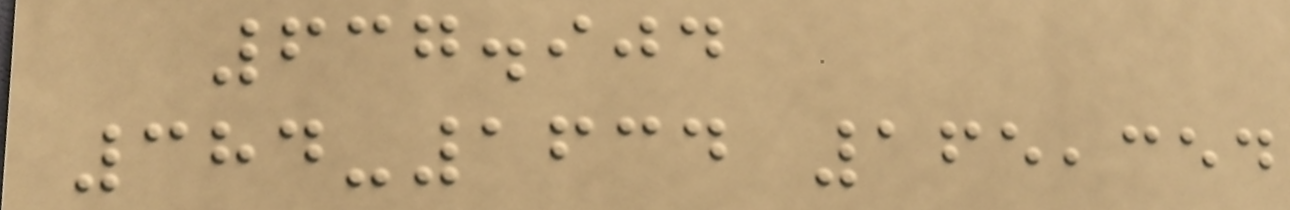637.904
384-1634 165,354
